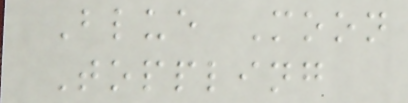Blue Moon
Toppling
